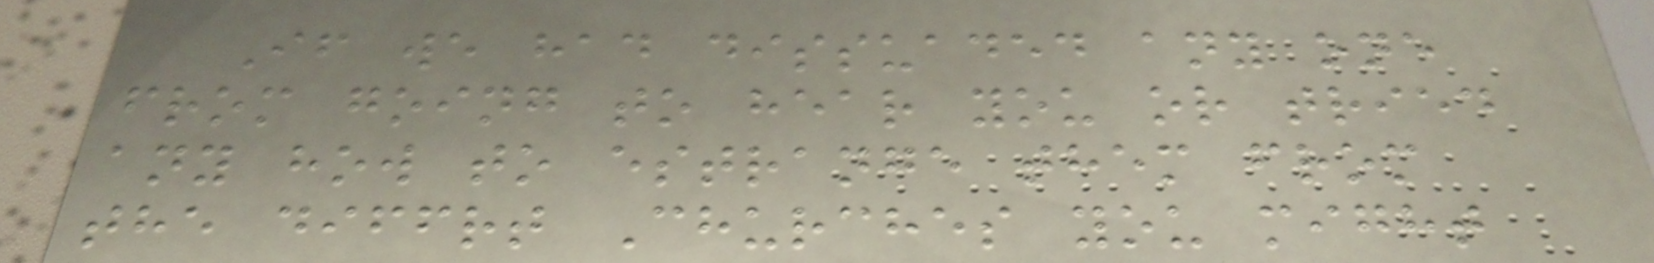If we had dissuaded any one
from going to hear you or tried
any how to estrange them from
the diffrt Churches you might
